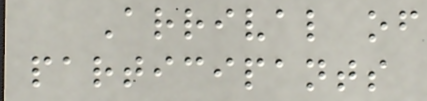Arrival of
participants
